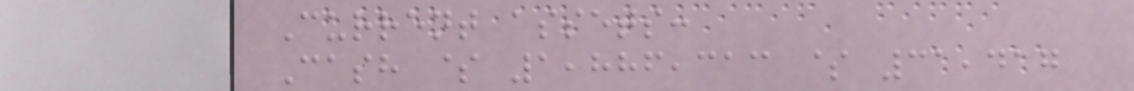Current assets:
Cash $ 1,886,313 $ 31,417
